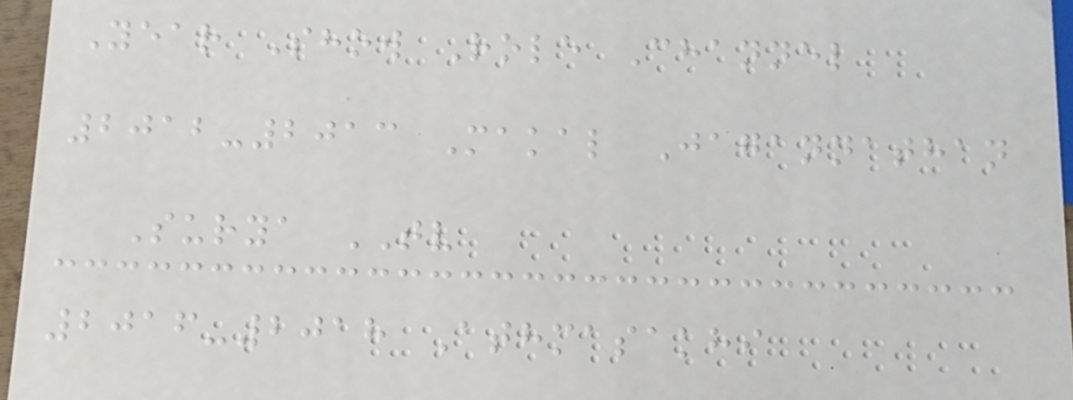Year Show Role Channel
2012-2013 Makal Jagannathan
Surya TV
2016-2018 Athmasakhi
